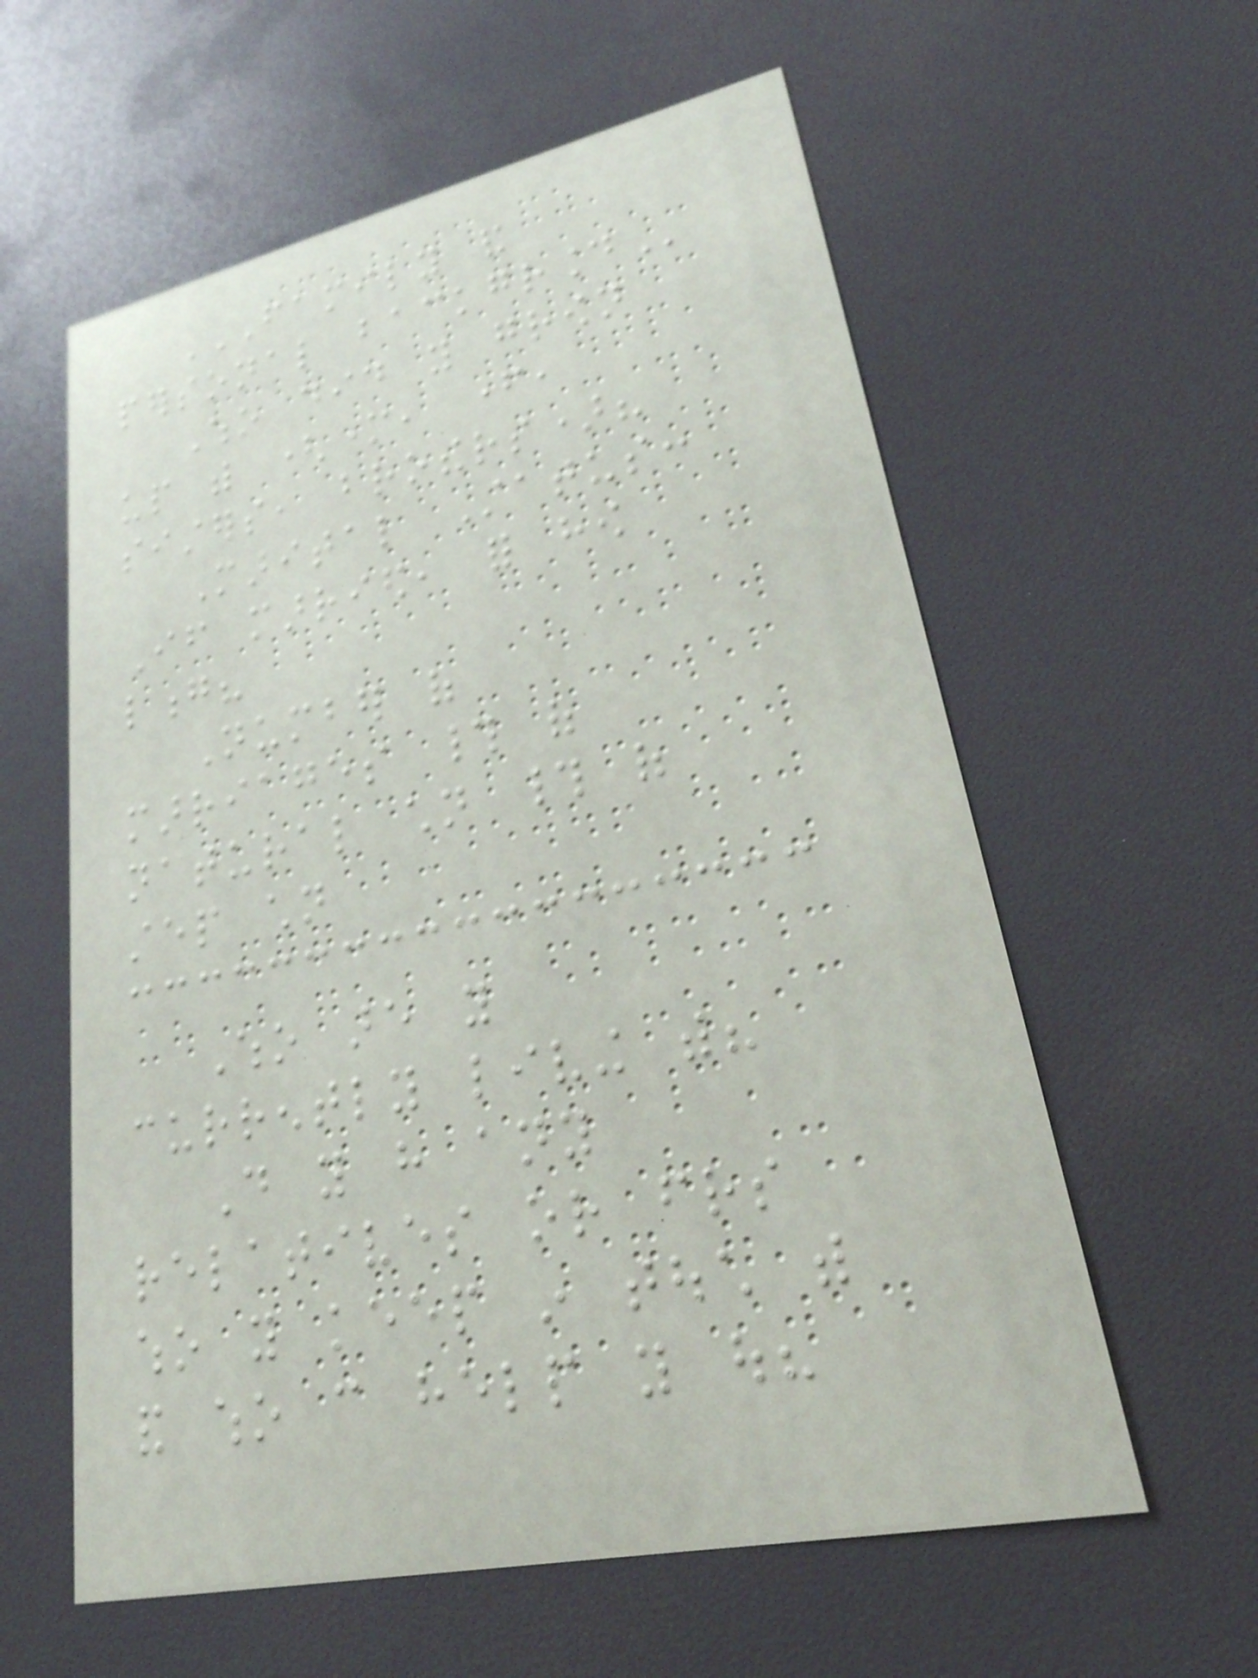FAMILY AND
PERSONAL BACKGROUND
Who did you grown
up with (mother, father,
sisters, brothers)?
Marital Status:
If married, for how
long?
Number of
marriages # of
natural children # of
step children
Who are you
currently living with?
Do you have any
relatives or friends
who you keep in touch with
and who can help you out?
